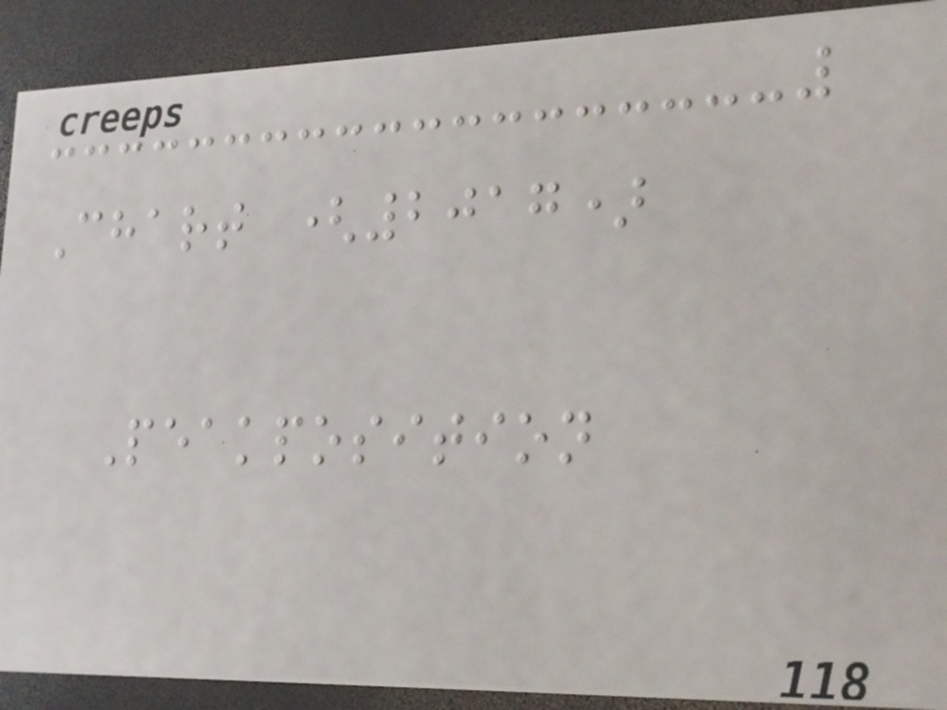Chart (2017)
Peakposition
